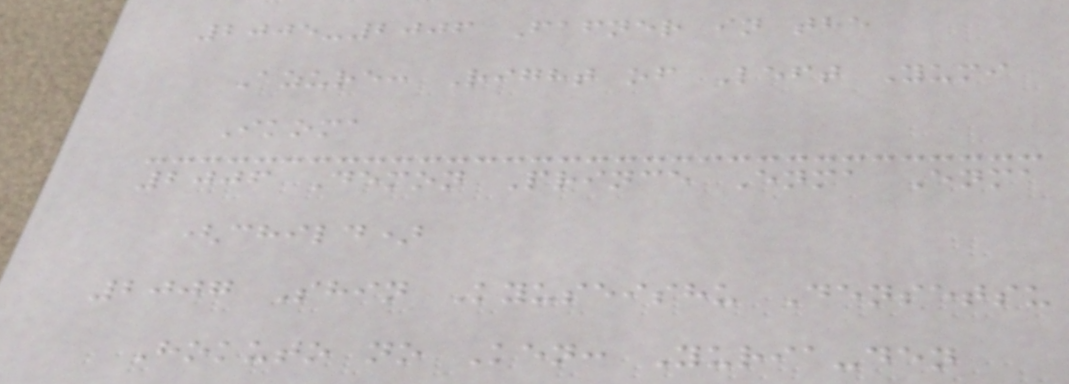2005-2006 Fafner in the
Azure: Right of Left Yumi
Ikoma
2006 Demon Prince Enma Enma
(child)
2007 Shin Kyuseishu Densetsu
Hokuto no Ken: Yuria-den
